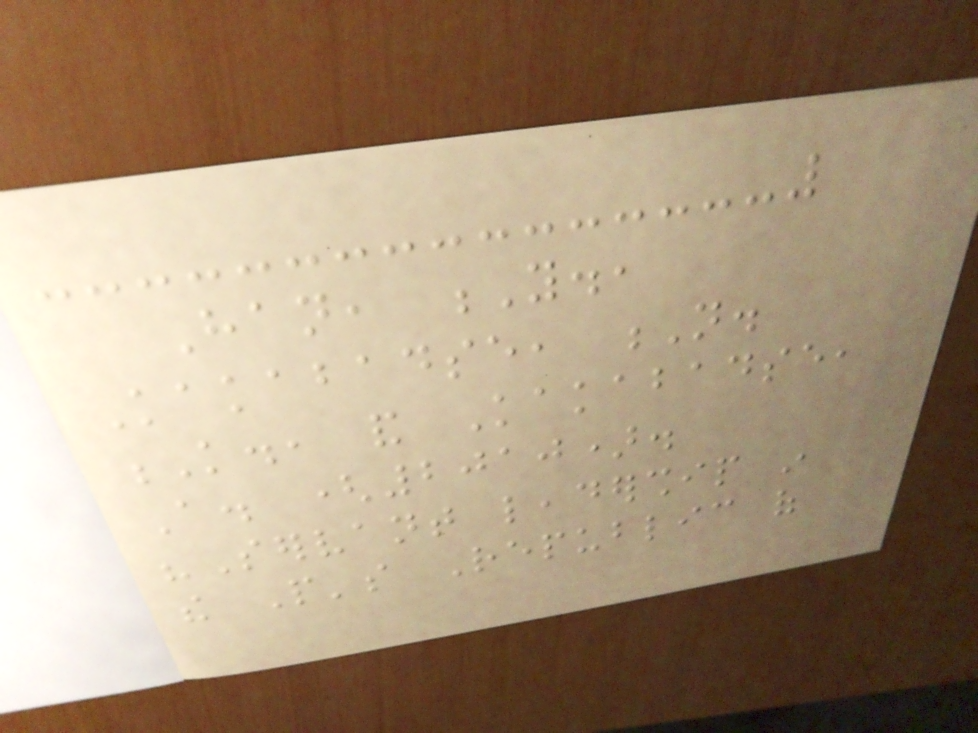Han, Y.,
Kakabadse, N.
K., and Kakabadse,
A. (2010).
"Servant leadership in
the People's Republic of
